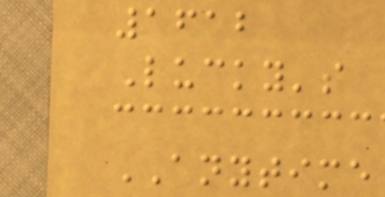1612
Lucky's
ANYTIME
